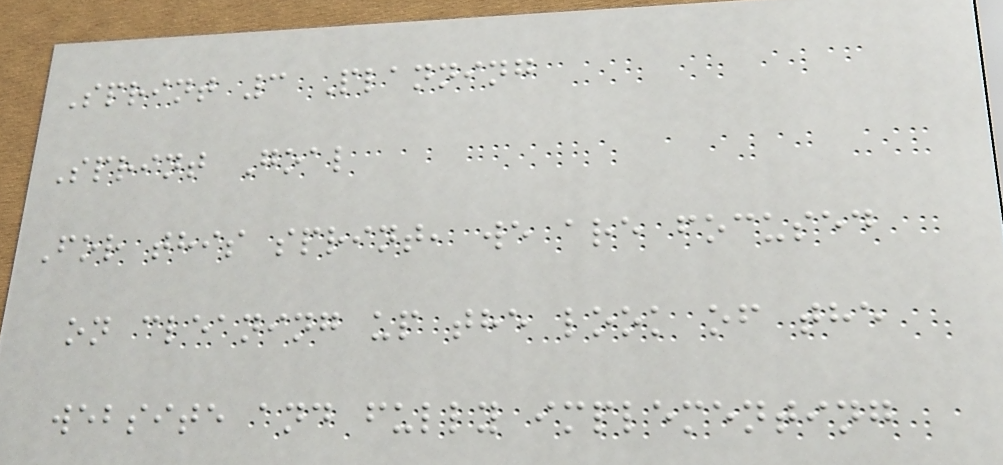Sprint 3 Planning
Sprint Goal
For this sprint, we are focused
on cleaning up the look of the
website and fully implementing
